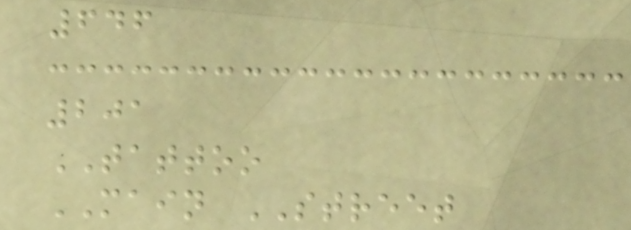646
201
TATTOO
MAIN STREET
